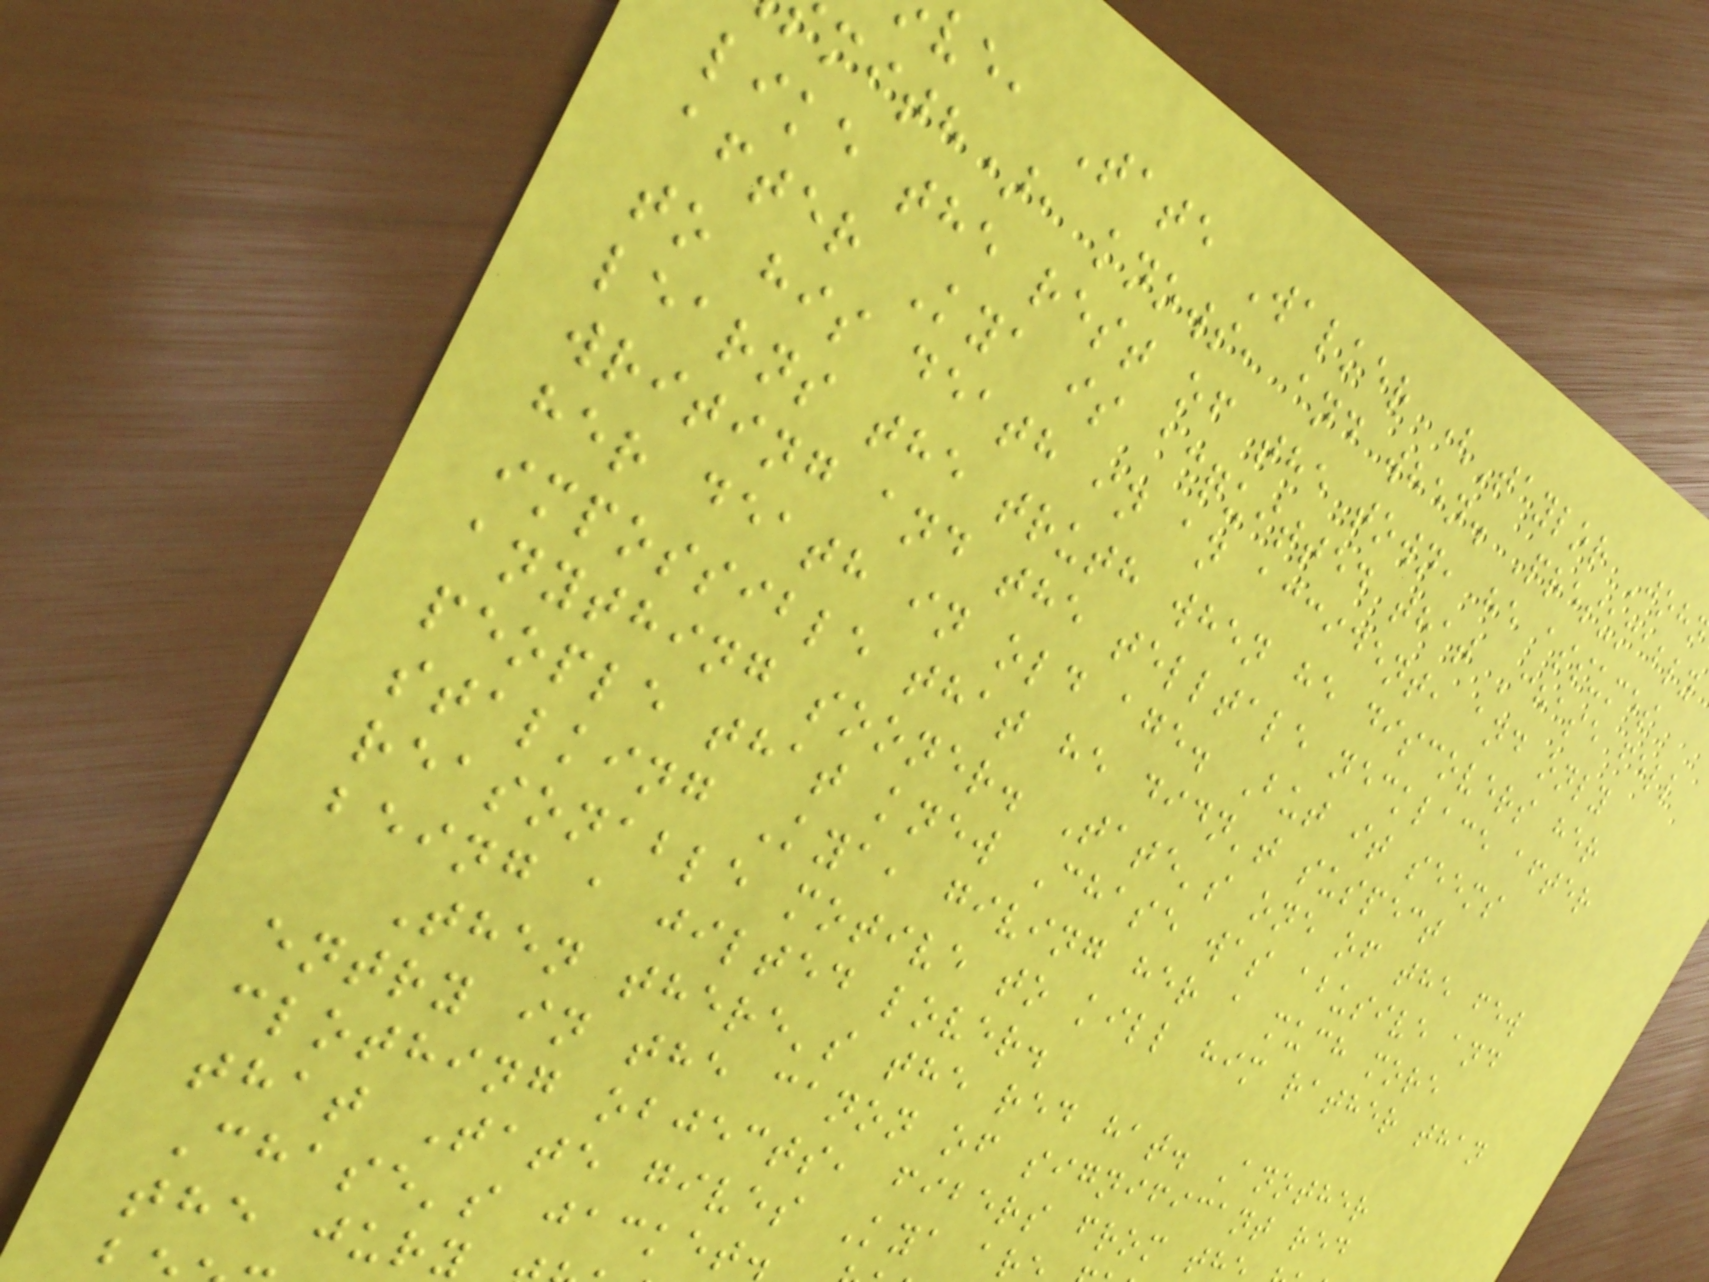ve, Tate Walker (Taylor Joh
mith), knows, and when. Presumably
like the rest of the town, he assumes
after Kya is acquitted that Chase fell
to his death in an accident, and only
learns the truth when he discovers her
writing and the telltale necklace after
her death in old age. But it seems
impossible that he didn't suspect
anything sooner. Tate's one of the few
people that knew Chase was abusive and
stalking Kya, giving her a much more
reasonable motive to kill him rather than
being a jilted lover.
Then there's the red hat. Another
entry in the canon of significant red
clothing objects, fibers from th
that Tate gives Kya ar
Chase's jacket.
